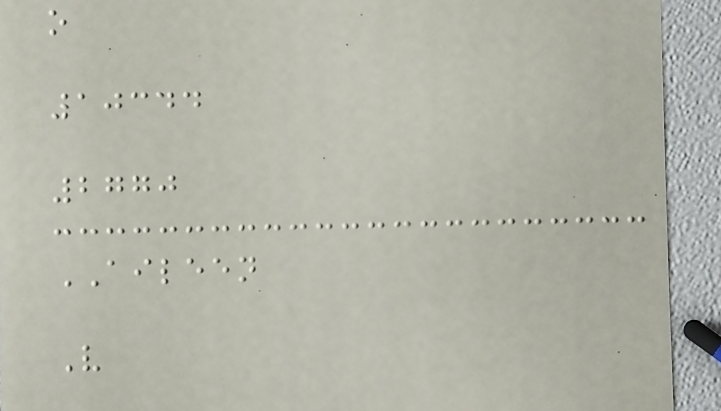o
10344
2770
AILEEN
V
